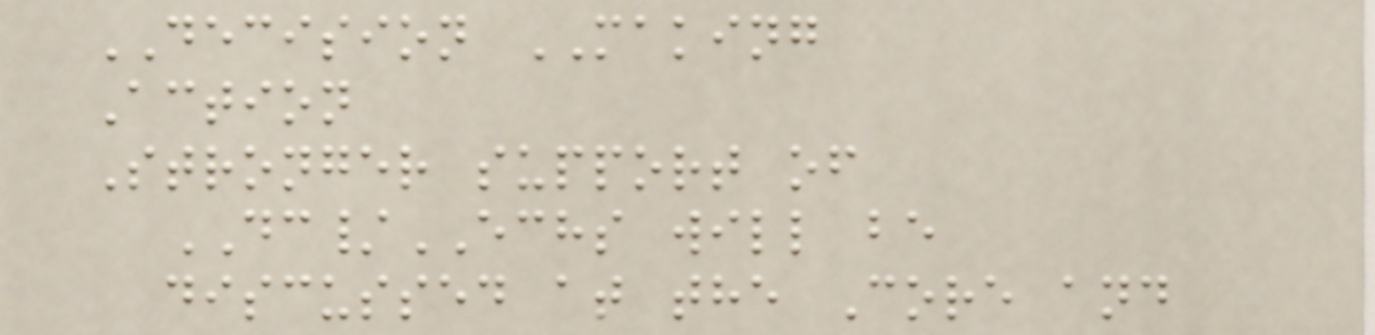DECISION MAKING
Action
Stronger support of
DC/ECHS will be
discussed at the Core and
